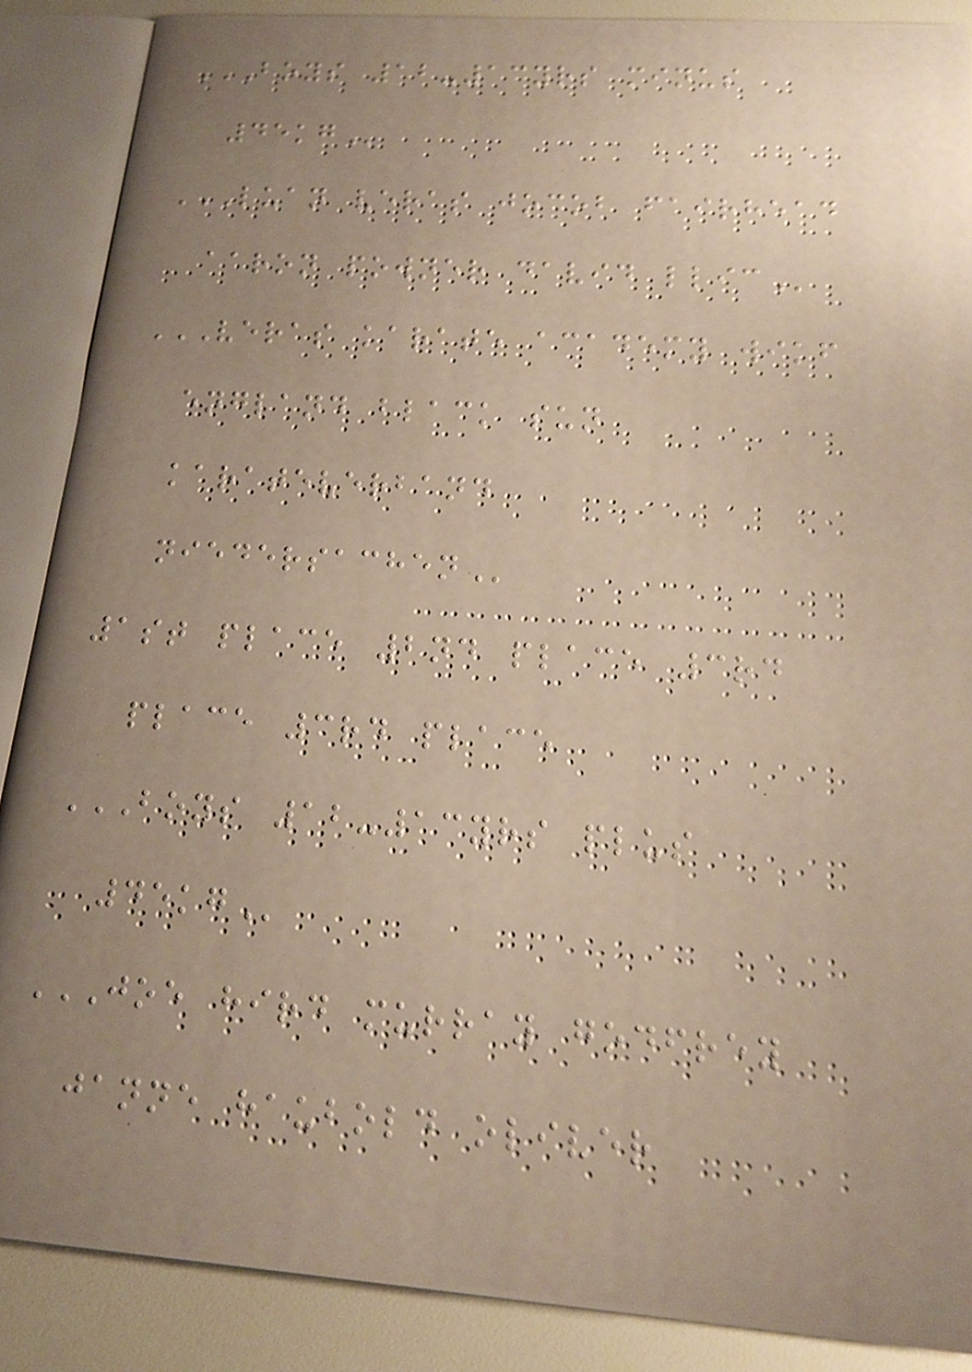BOYS 12-13YRS MINUS
45KG
LUAN VERAS JOCOB FAIRHEAD
AARON POWNER DAVID LLIC
VERAS KARATE ACADEMY WIKF
ENGLAND BLACK SUN
KARATEVERBAND
NIEDERSACHEN
1st place 2nd place 3rd
place 3rd place
BOYS 12-13YRS PLUS
45KG
JOE HIRD MURRAY GODFREY
JANNE HAUBOLD OLIVER
